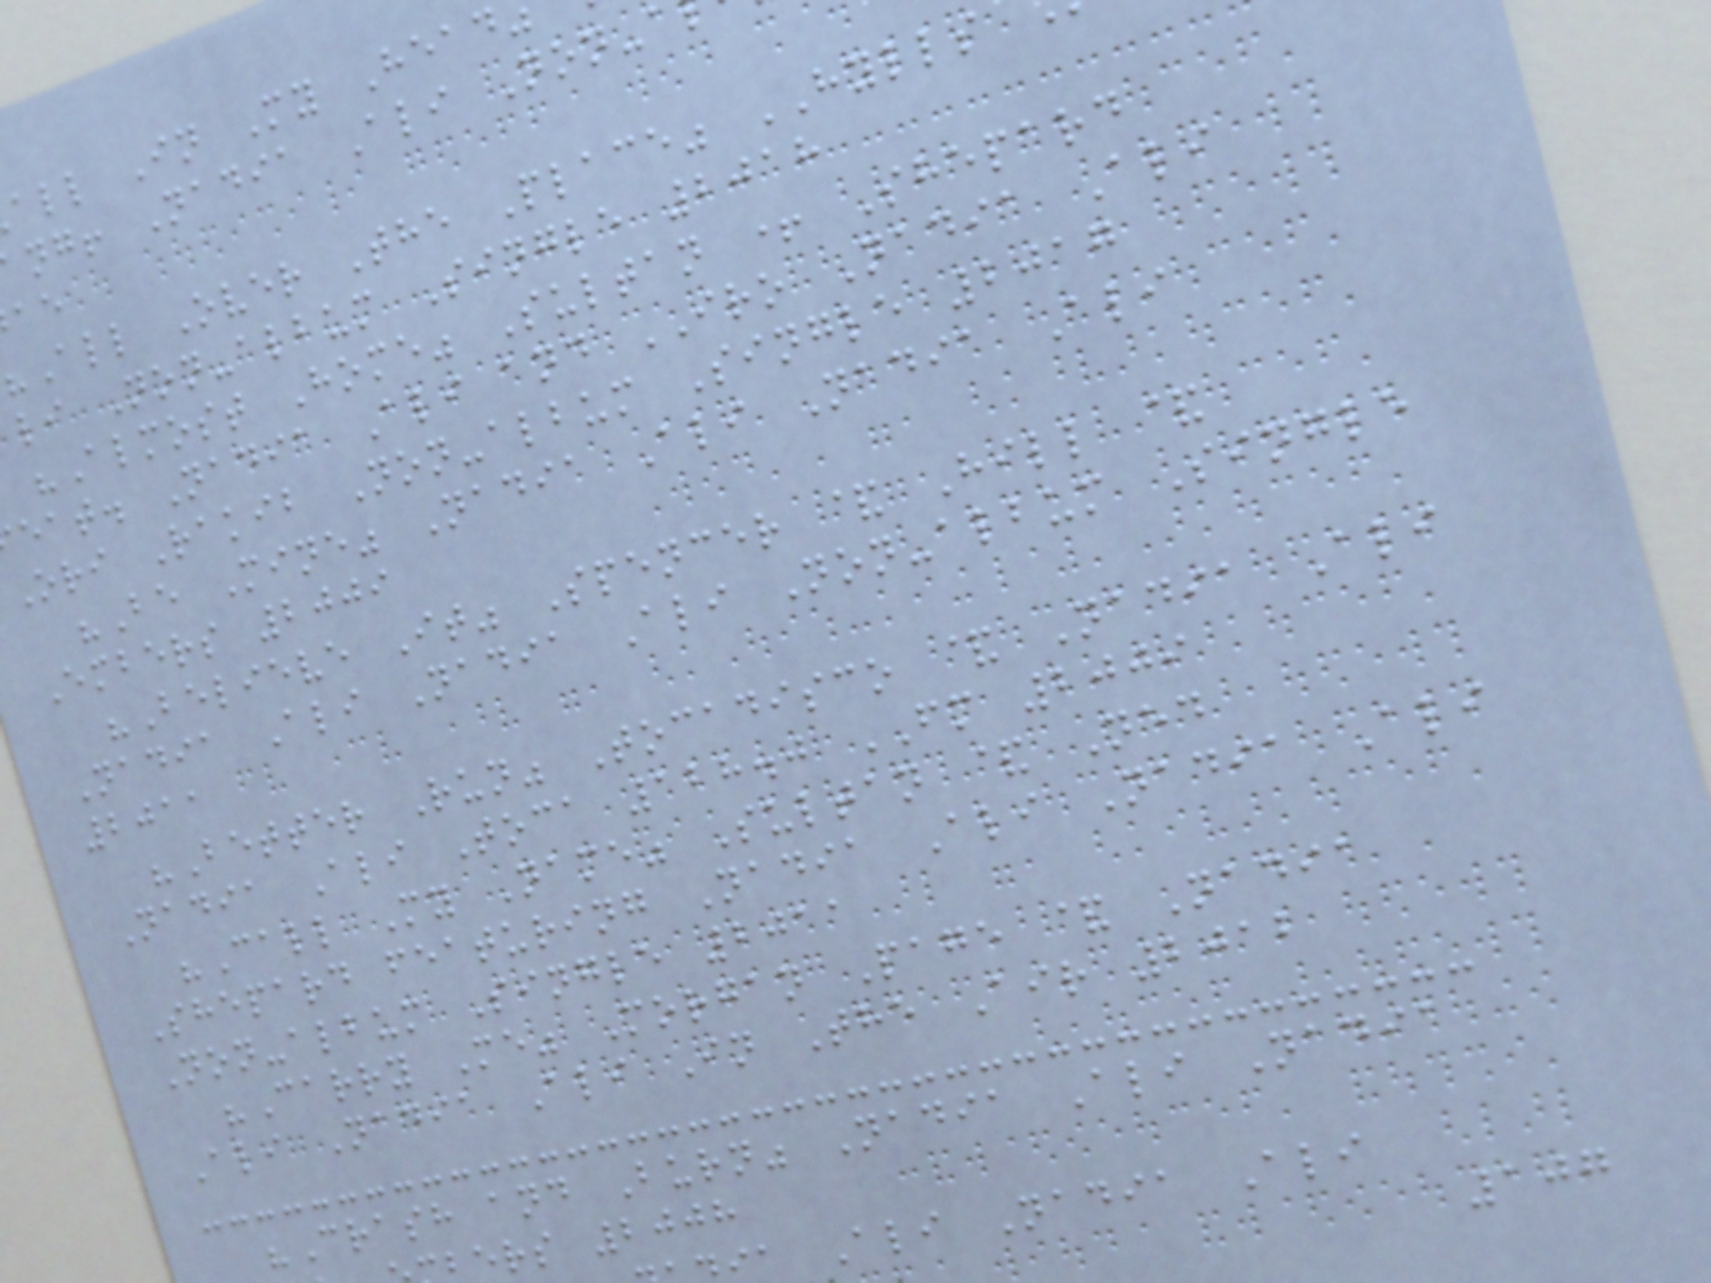all In My Head
ng! Nadia Ali Non-a
"All Over The Place" HYLLS
li Non-album Single 2018
"Almost Home" Sultan + Shepard
eat. Nadia Ali and IRO Nadia Ali
Ori Rakib Non-album Single 2017
"Be Mine" Nadia Ali Nadia Ali
Embers 2009
"Believe It" Spencer & Hill &
Nadia Ali Nadia Ali Non-album Single
2011
"Better Run" Tocadisco & Nadia Ali
Nadia Ali Toca 128.0 FM 2009
"Call My Name" Sultan & Ned
Shepard featuring Nadia Ali Nadia Ali
Non-album Single 2011
"Carry Me" Morgan Page & Nadia
Ali Nadia Ali In The Air 2012
"Crash and Burn" Nadia Ali Nadia
ers 2008
a Ali Nadia Ali
107
